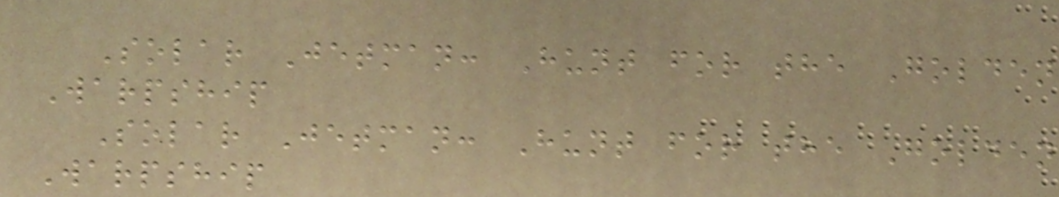Solar Jetman: Hunt for the Golden
Warpship
Solar Jetman: Hunt for the Golden
Warpship
